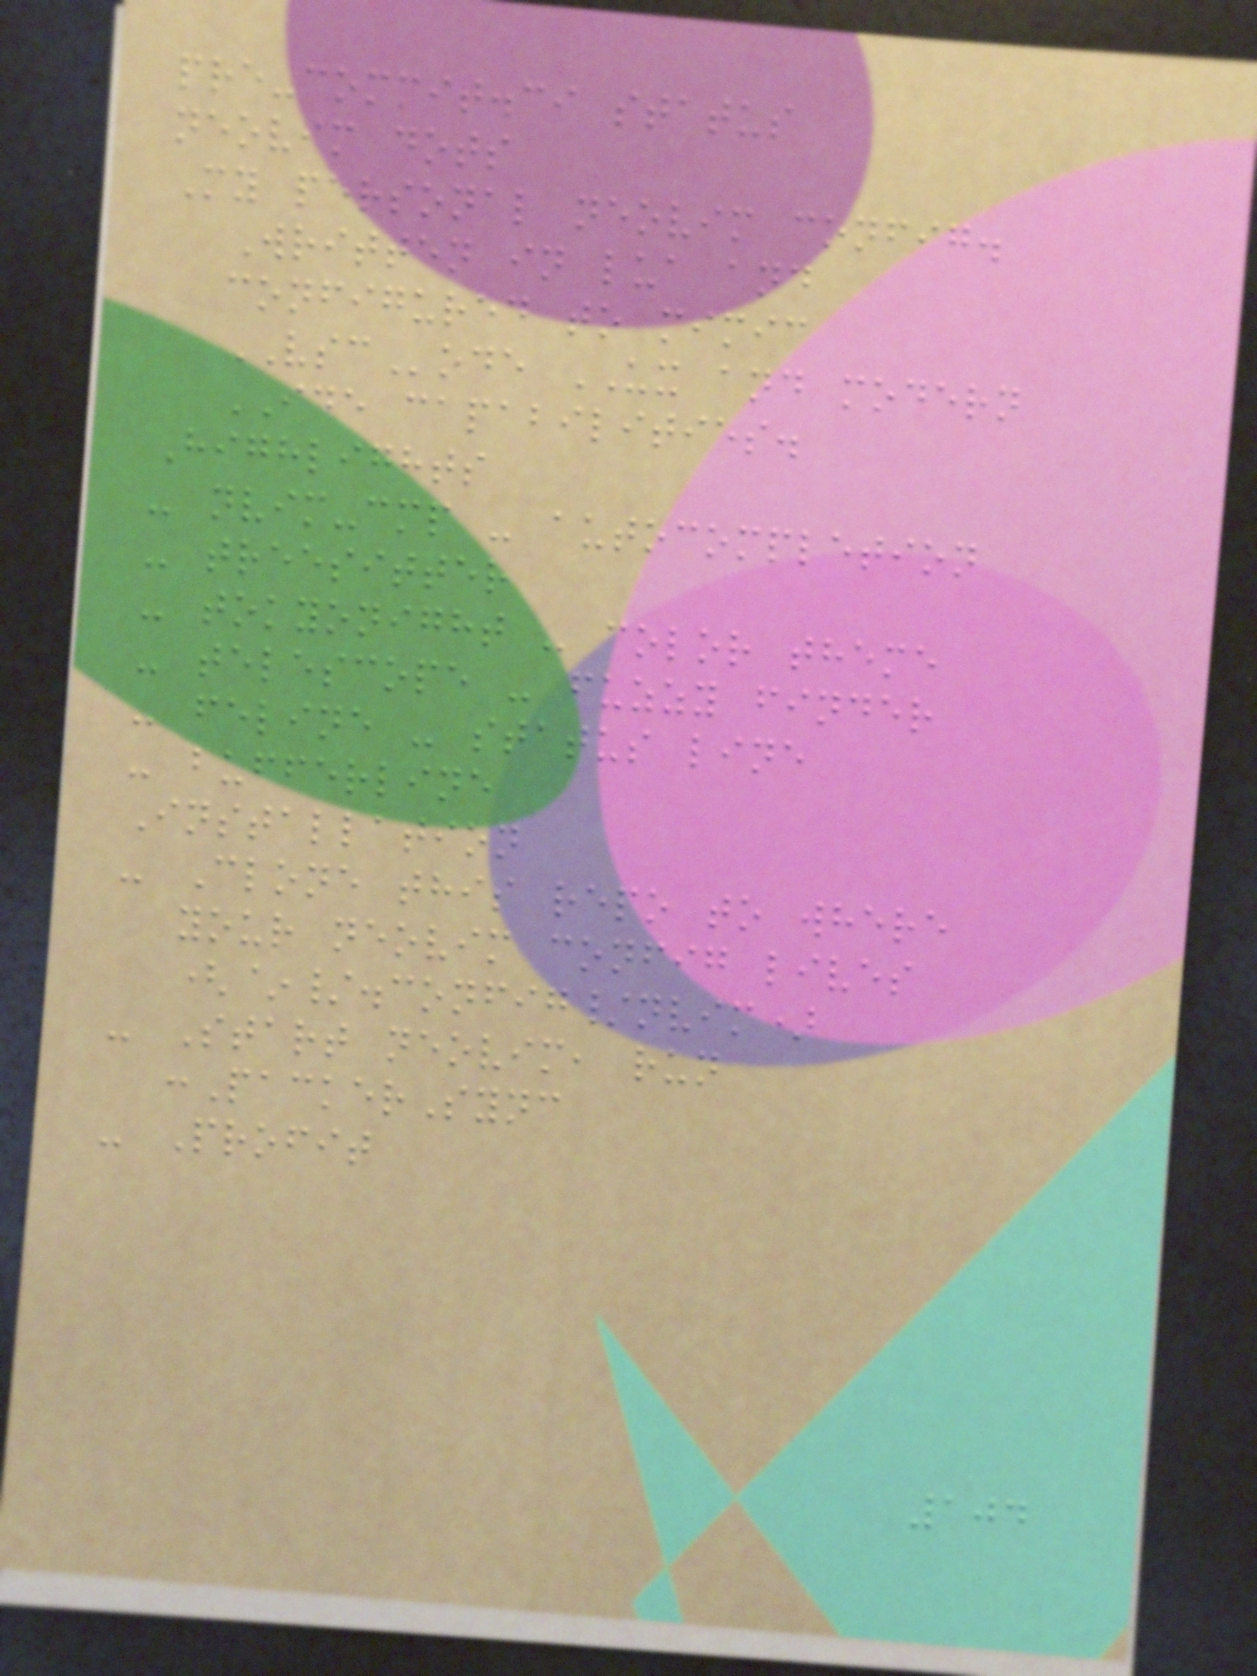pre-commit.ci status
neovim dots
My personal neovim config.
Written in lua and
configured to mimic
VSCode UX and modern
IDE capabilities.
Highlights
- nvim-cmp - autocompletion
- treesitter
- tokyonight - color theme
- telescope - fuzzy finder
- feline - status line
- bufferline
Installation
- Clone this repo to where
your neovim config lives
(~/.config/nvim)
- Start neovim, run
:PackerSync
- Profit
104
